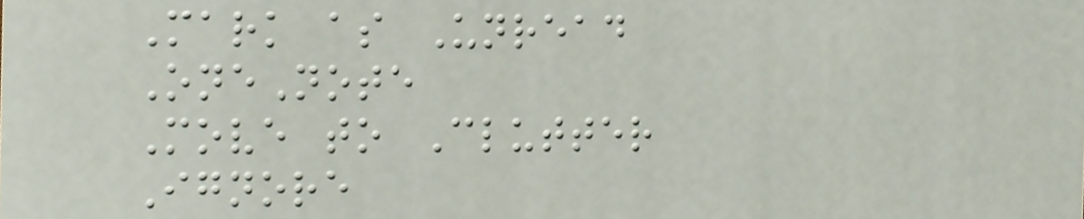Mark as Unread
OneNote
Move to Clutter
Ignore
